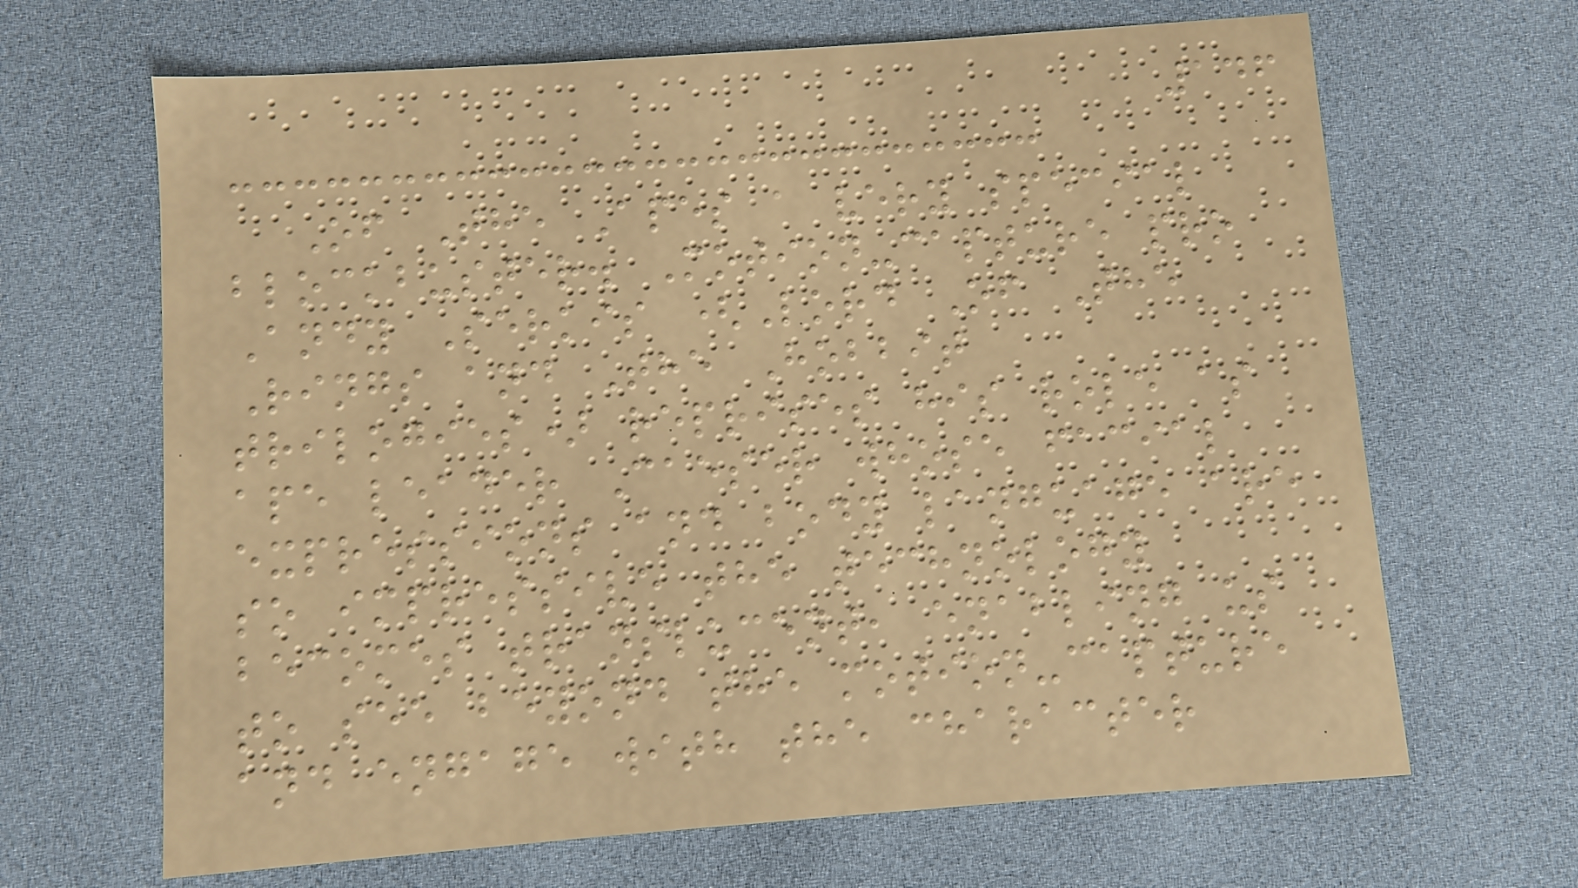146
Of The Apes a very special
blockbuster. Motion-capture pro
Andy Serkis (Lord Of The
Rings and The Hobbit
trilogies) reprises his role as
ape leader Caeser whose facial
expressions and body language are
so impressive the technology
becomes translucent, enabling us
to see beyond the motion-capture
and engage with the character
